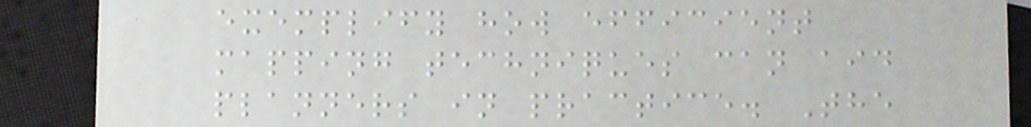exemplify how efficient
mapping techniques can aid
planners in practice. The
